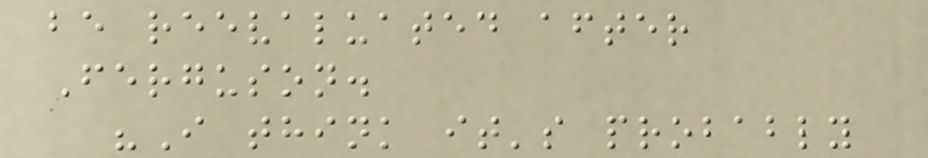be reevaluated after
Ferguson.
"I think it's probably
